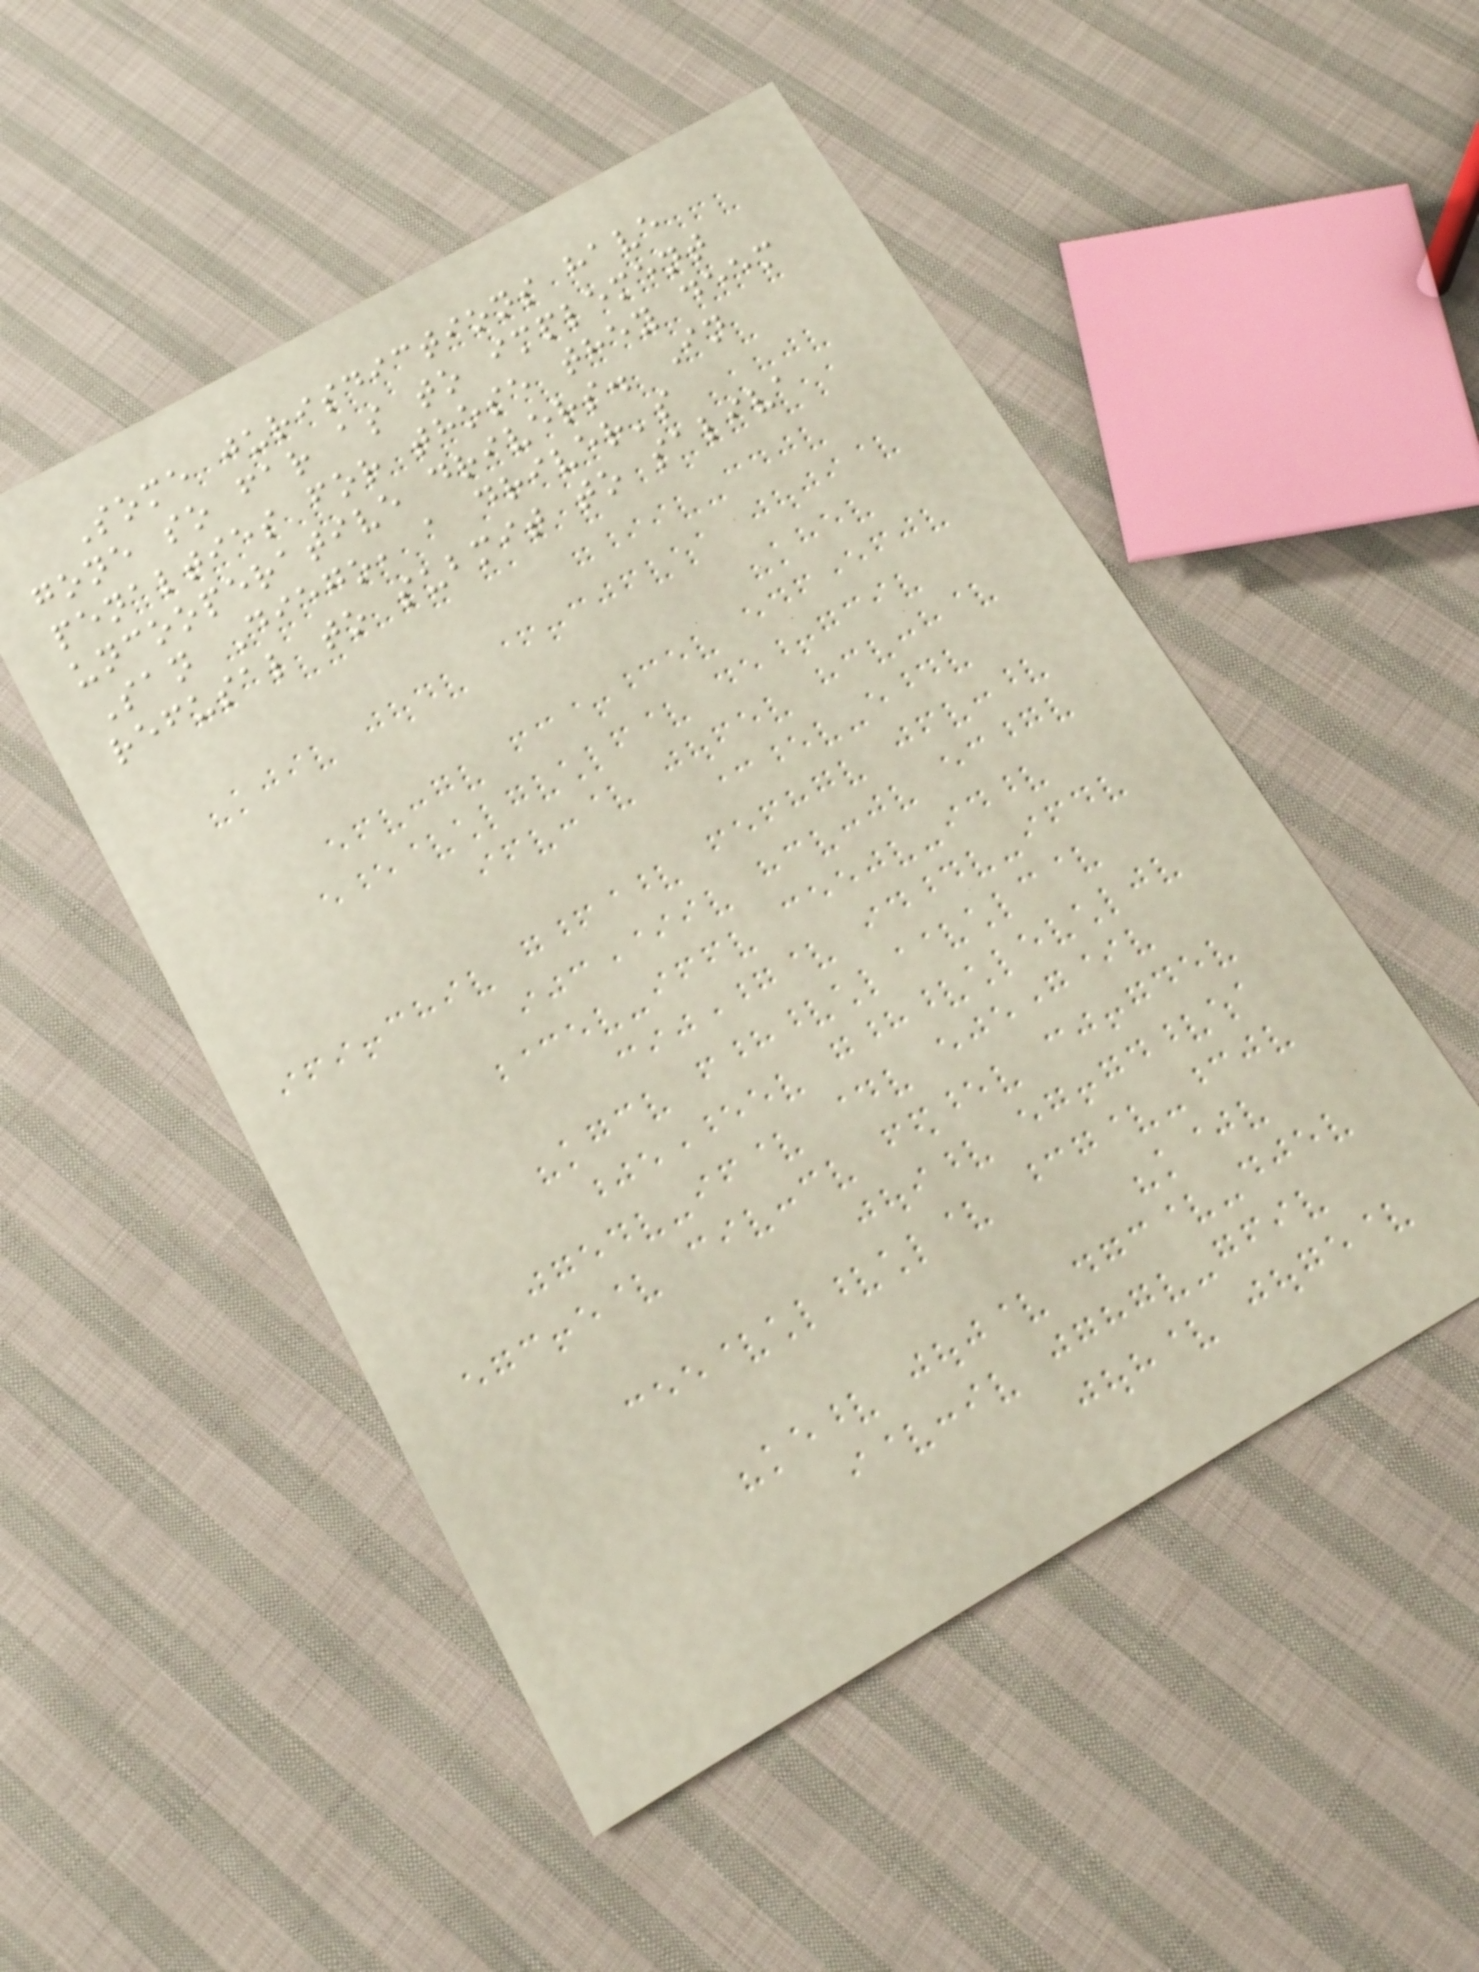Some jurisdictions have
gone so far as to implement
penalties for those they deem
uncooperative drivers. In
San Diego, a driver's
refusal to submit to saliva
